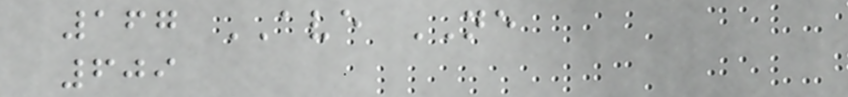167 AVE NE
609
